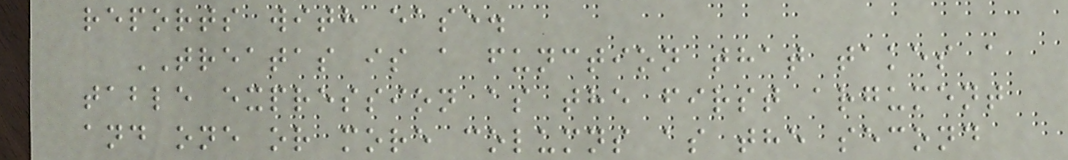reports with ease.
TREATAS is a function that takes a
table expression as the first argument
and one or more columns as the second
